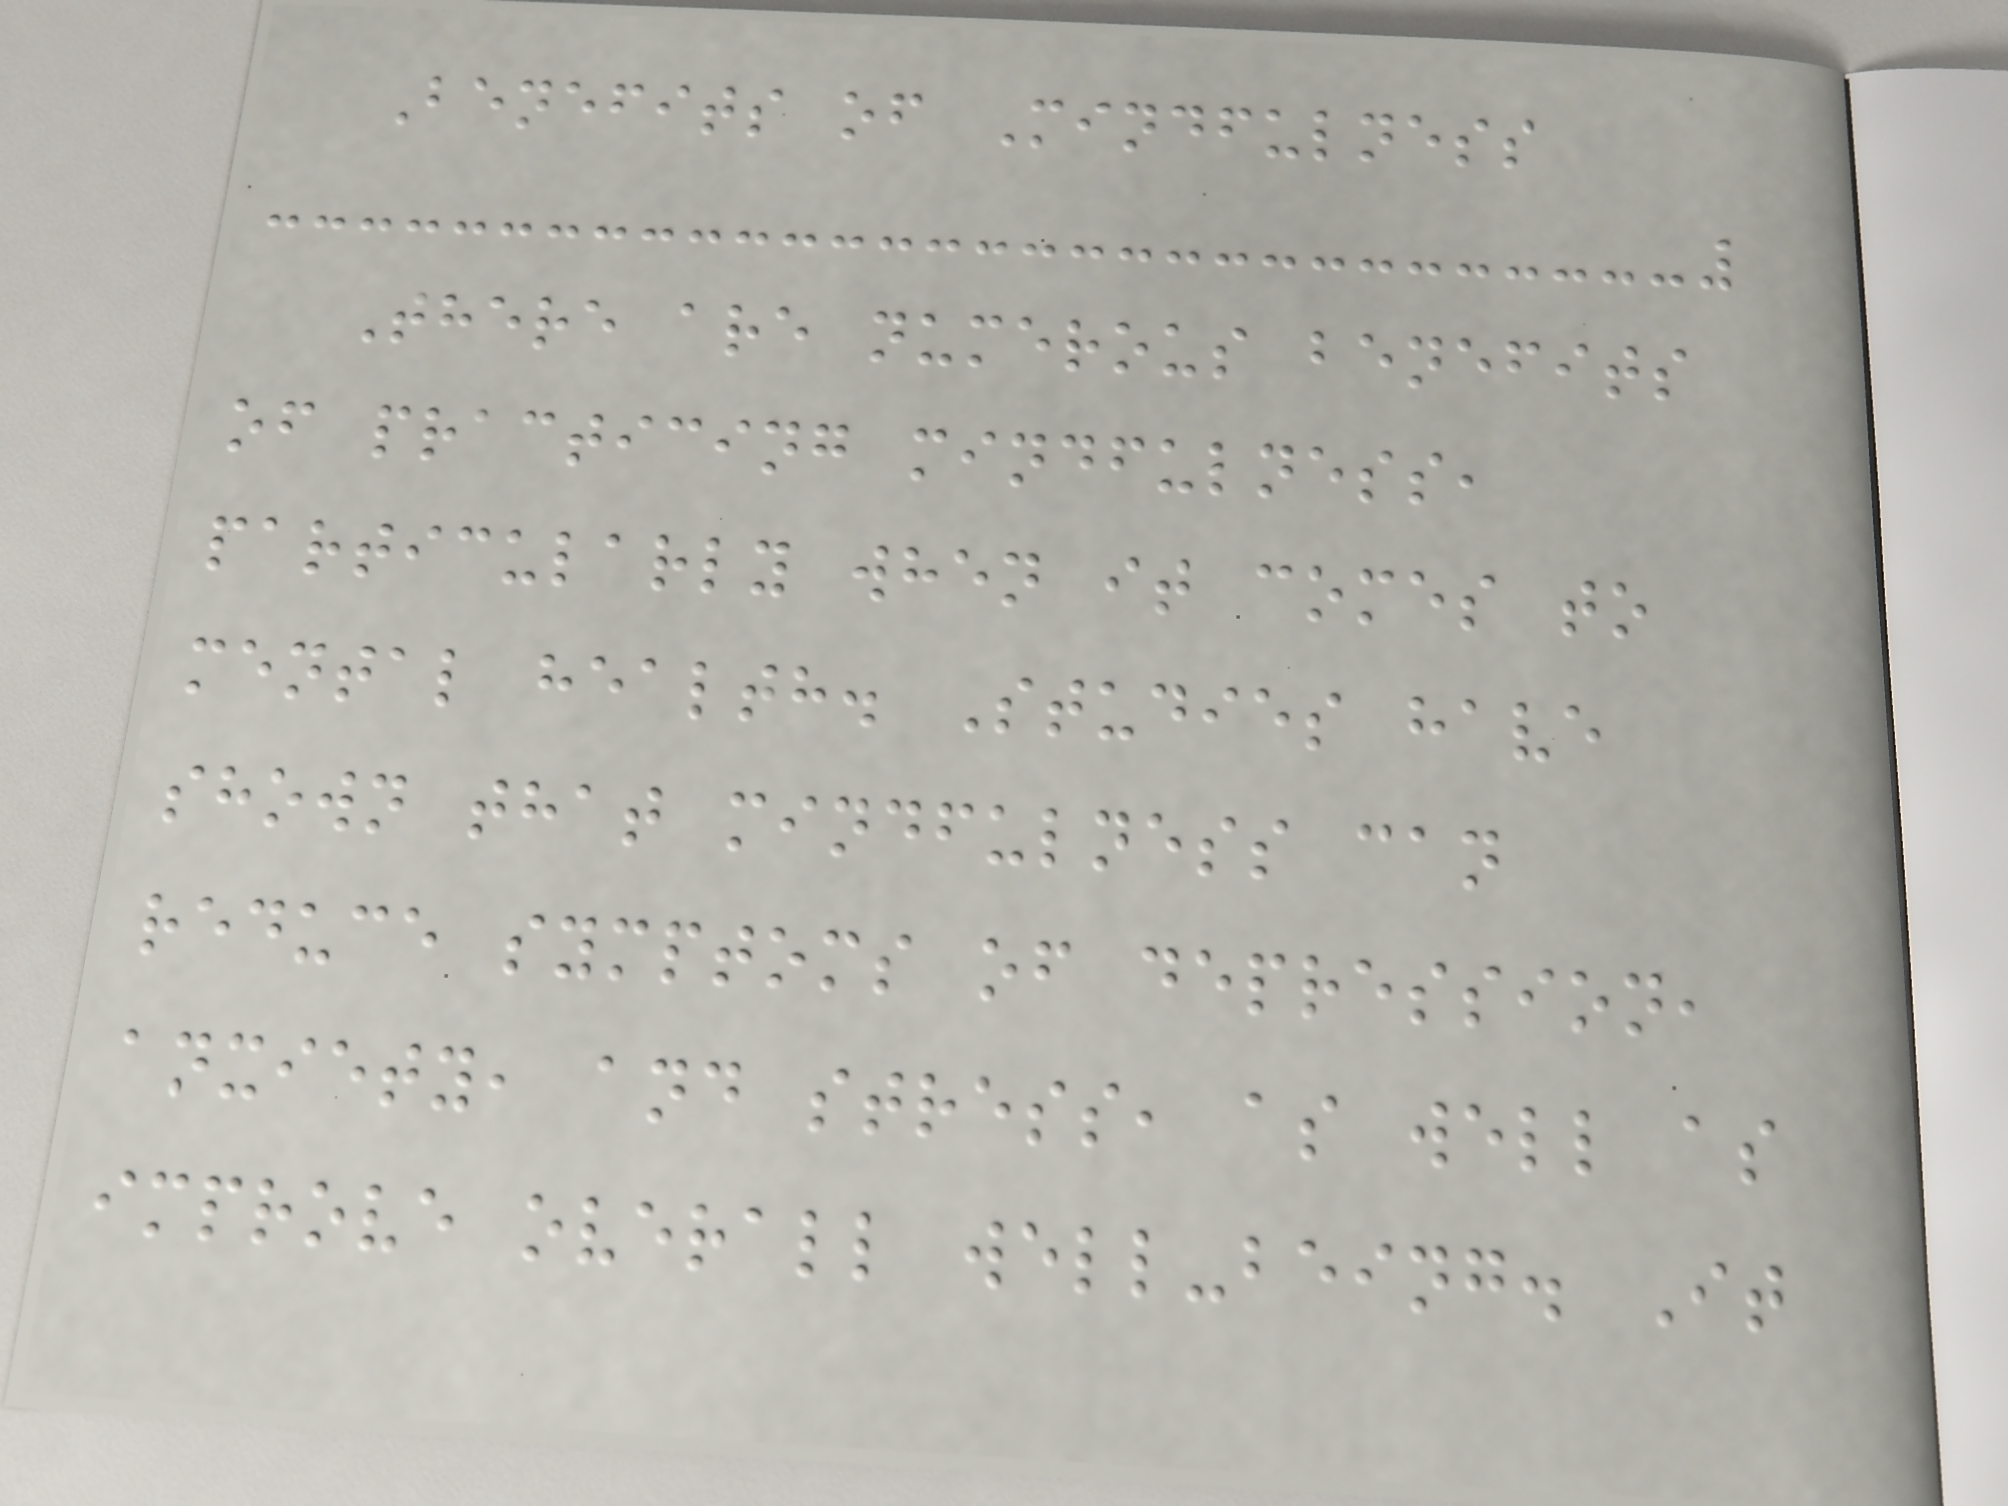Benefits of Mindfulness
There are numerous benefits
of practicing mindfulness,
particularly when it comes to
mental health. Studies have
shown that mindfulness can
reduce symptoms of depression,
anxiety, and stress, as well as
improve overall well-being. It
